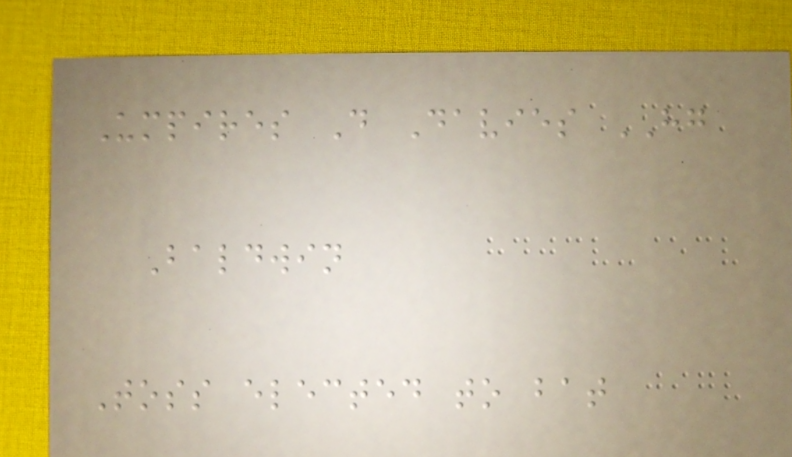Umpires D Davies HG
Baldwin
Toss elected to bat
